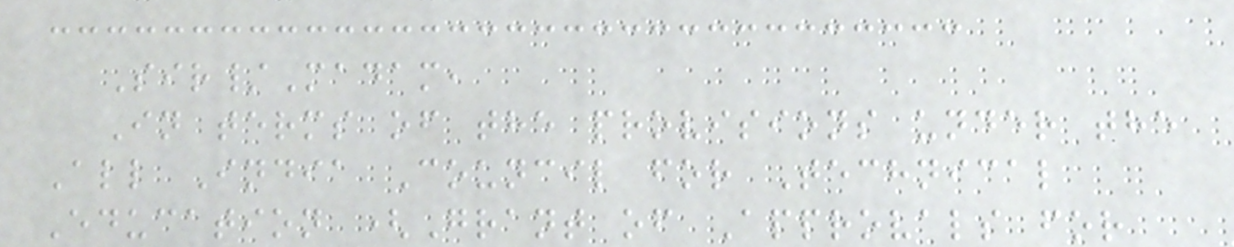Sir/Madam,
In terms of the provisions under the
All India Council for Technical
Education (Grant of Approvals for
